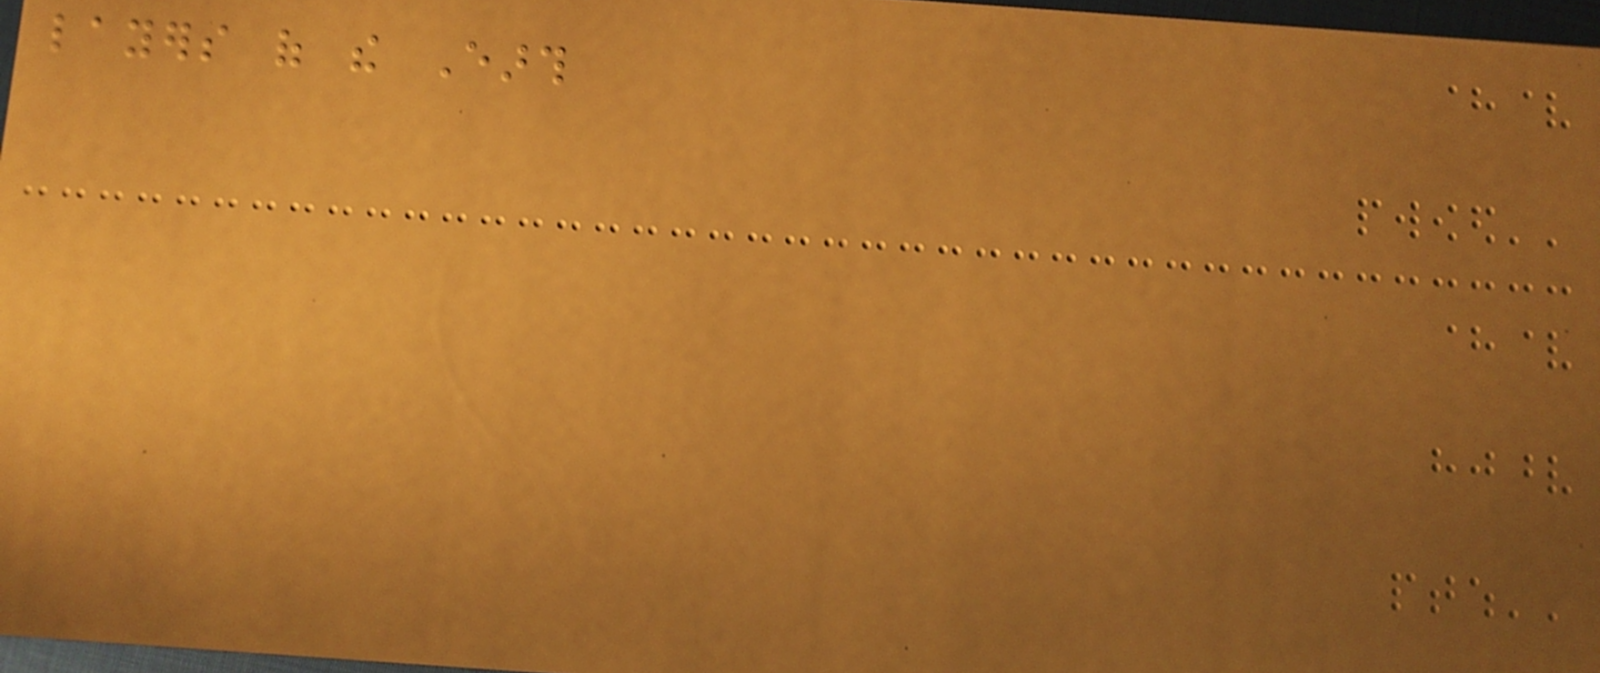layers of the Earth
